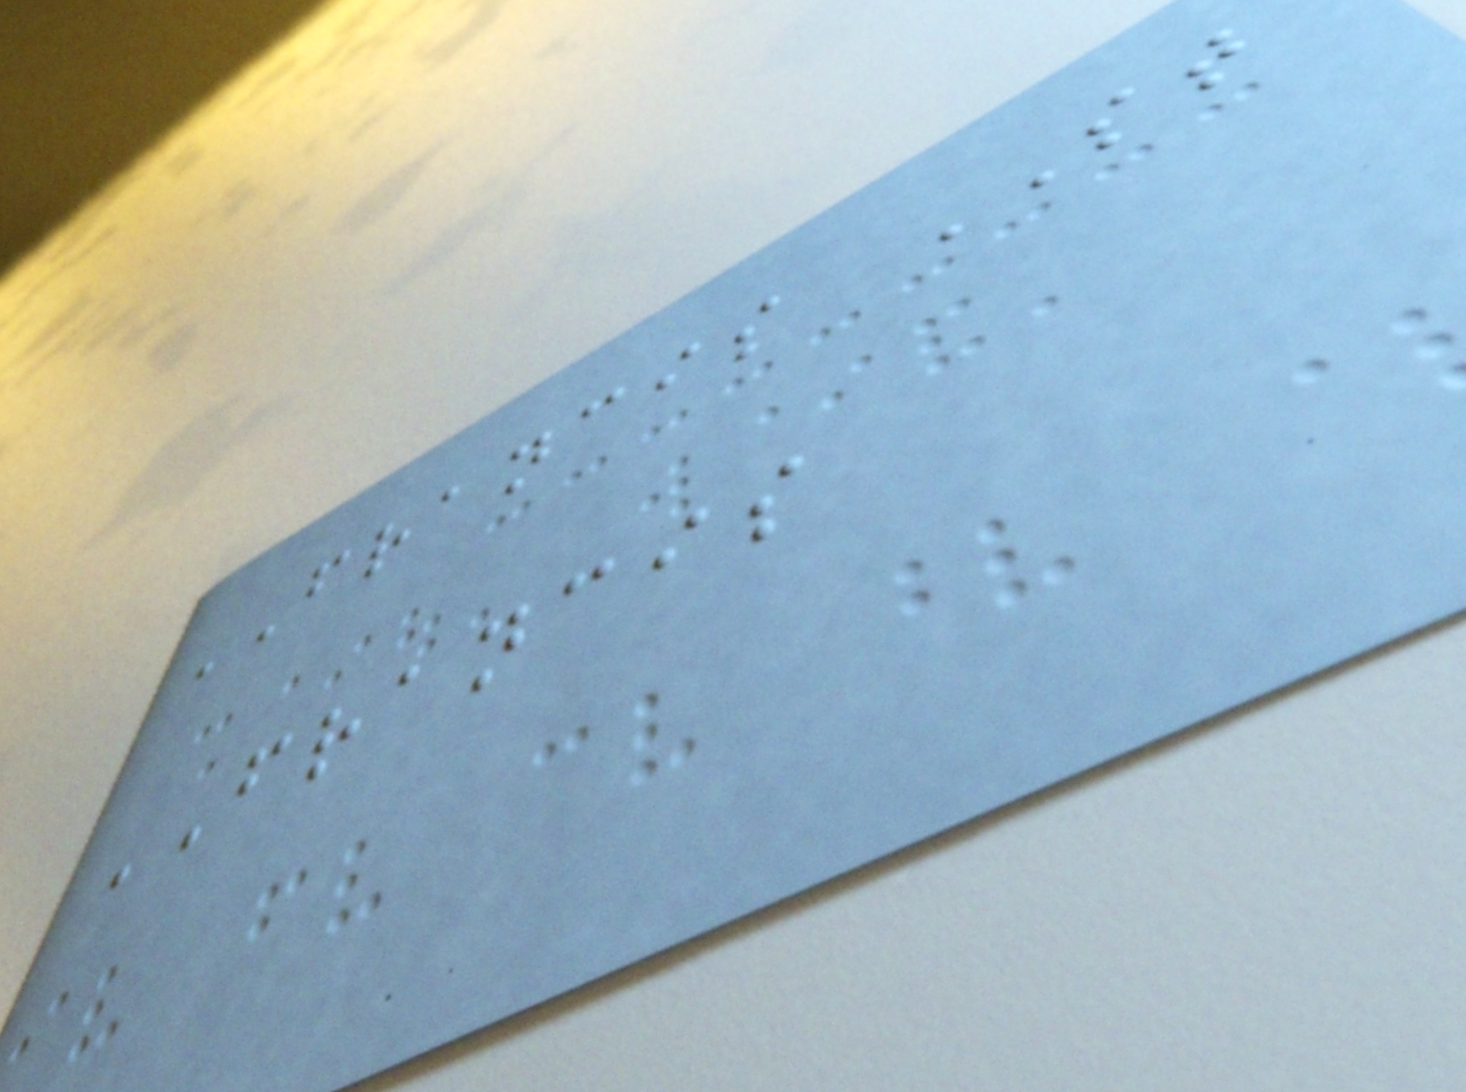FRANCIS ST
FRANCIS
